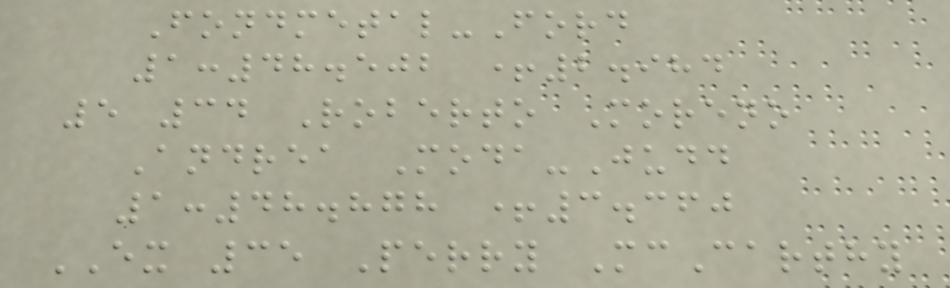Fondmetal-Ford
1:48.502 +2.984
5 34 Roberto Moreno
Andrea Moda-Judd
1:48.878 +3.360
EX 35 Perry McCarthy
